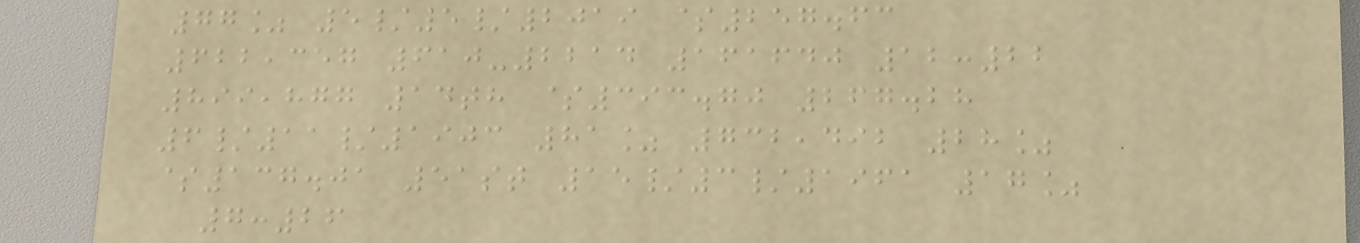77% 5/5/2019 $257.63
622,357 610-2214 161640 12:22
899,877 14th $393.70 267.28
6/11/1903 81% 732,492 28%
$137.01 51st 15/3/1961 17%
7:26
